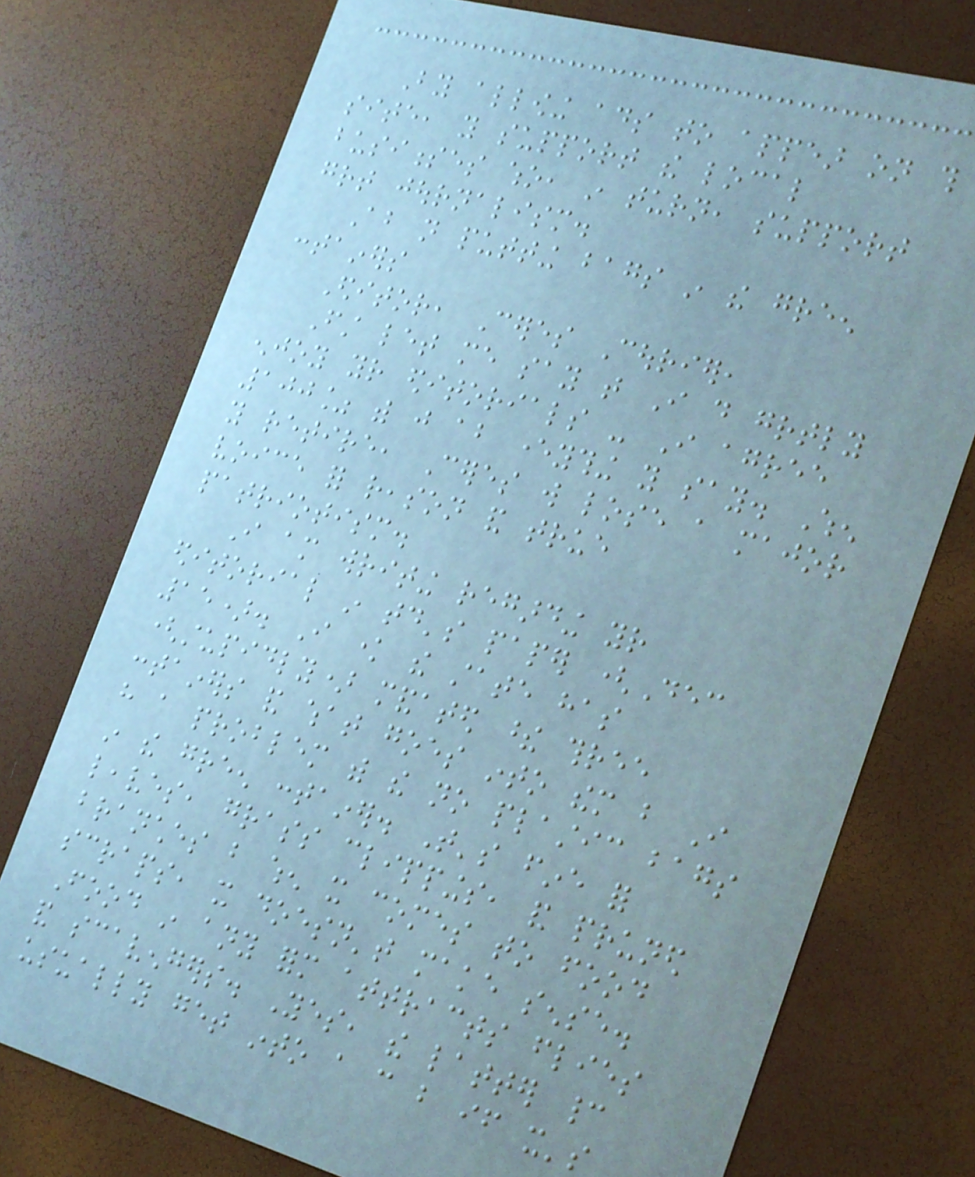By allowing ads to appear on this
site, you support the local
businesses who, in turn, support
great journalism.
About not putting bags in the green
containers
Editor, Ceres Courier,
First let me say that I do greatly
enjoy your editorials - I agree
100% with just about everything you say. When
you retire, Ceres will lose a major
voice for reason and true
patriotism.
I am writing regarding your
editorial in today's paper (Dec
15). I know the state has
(stupidly) mandated these three
containers and what goes into them but I
have a problem with the no plastic bags
in the green container. That's fine for
leaves, grass clippings, and pruned
branches but when it comes to food
scraps, it doesn't make sense.
Food in any form attracts flies
and scavengers. Yes, the latter cannot
usually get into a can but if it's
